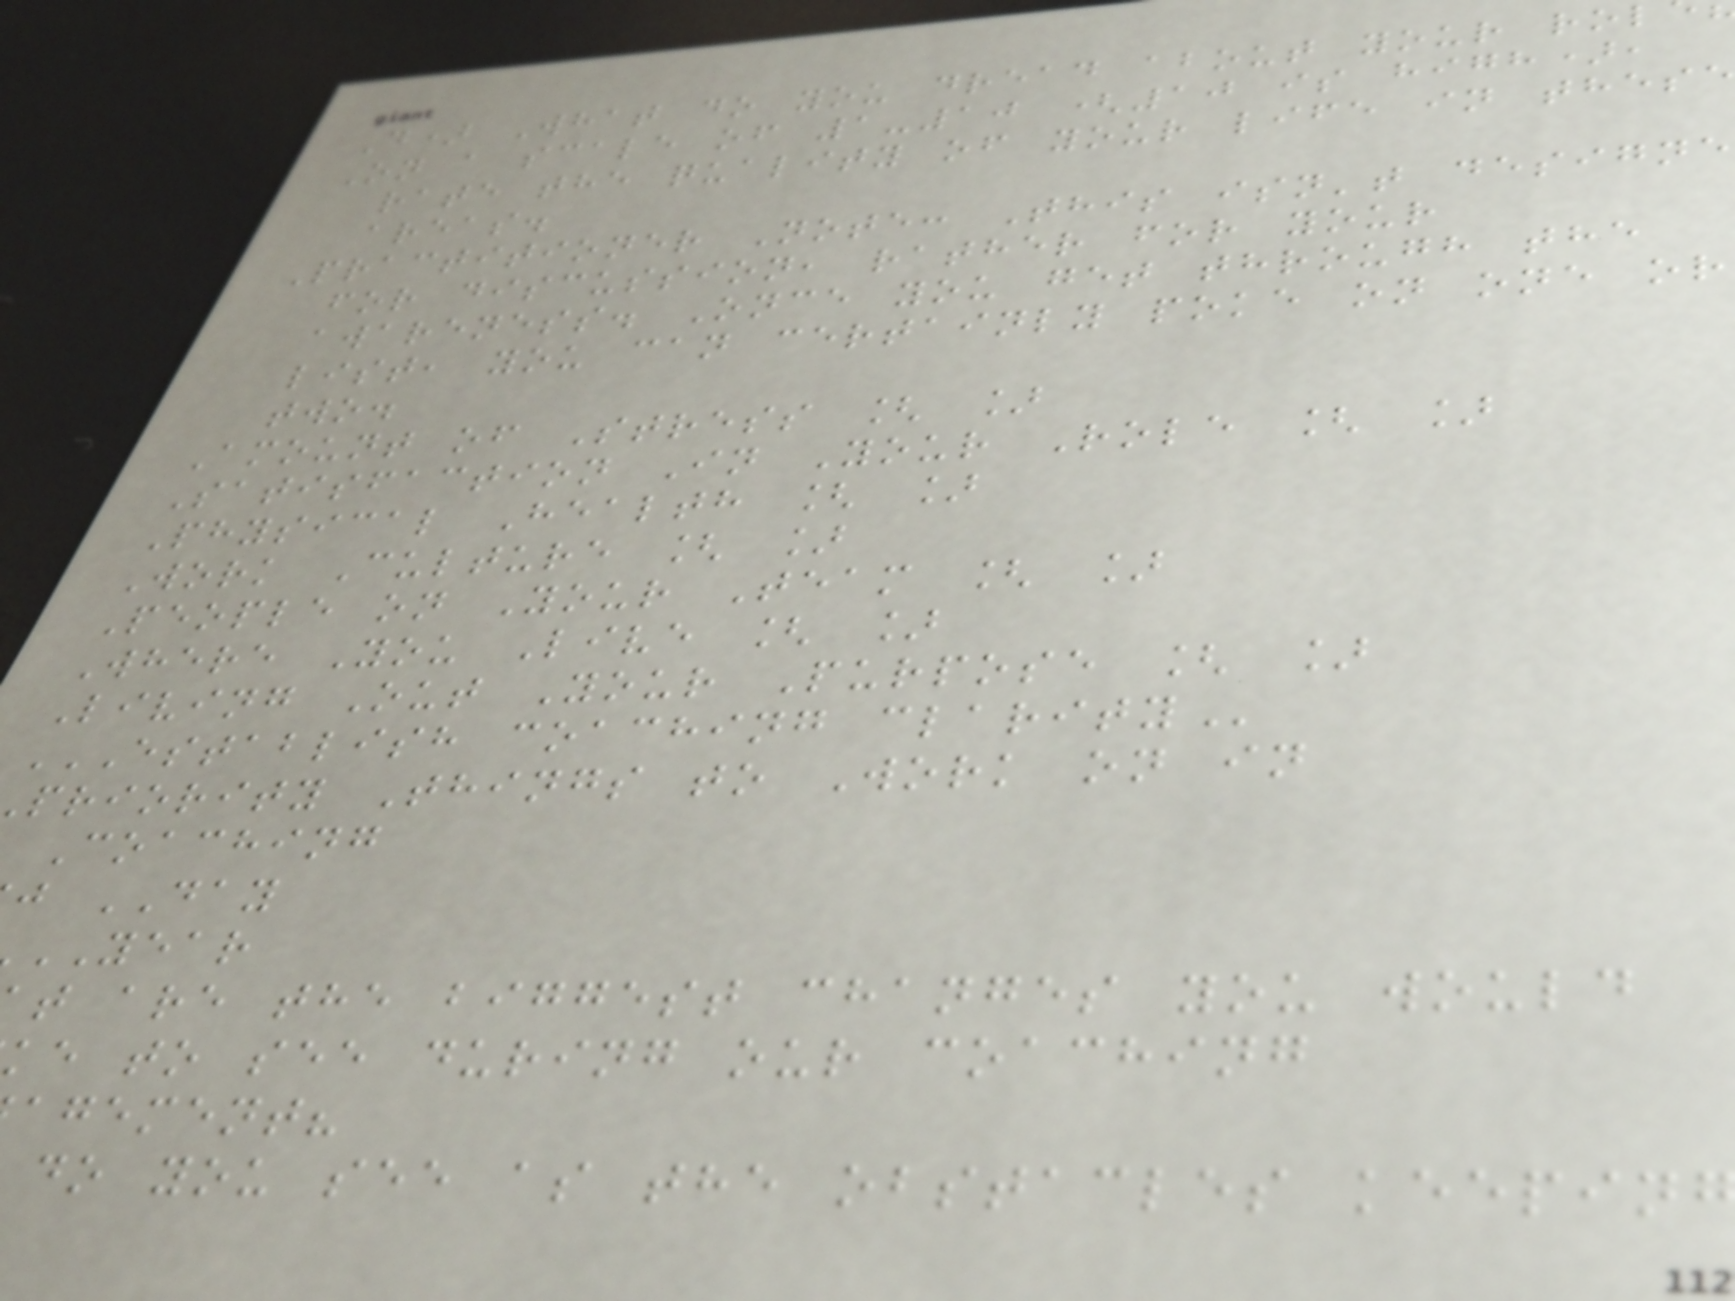D) What do you dread about your ro
On a scale of 1-10 (10 is high),
rate the quality of your life in these
areas.
Practitioner Note: This isn't designe
for discussion, rather for your
awareness. Once you get through the
list, you can certainly poke on one or
two.
Amount of Stress [ ]
Satisfaction In Your Role [ ]
Physical Health [ ]
Work Culture [ ]
People on Your Team [ ]
Where You Live [ ]
Living Out Your Purpose [ ]
ESTABLISH COACHING CLARITY
priority Things to Work on in
Coaching
j DAY
YEAR
t are the biggest changes you would
ke to see during our coaching
agement?
do you see as the obstacles keepin
